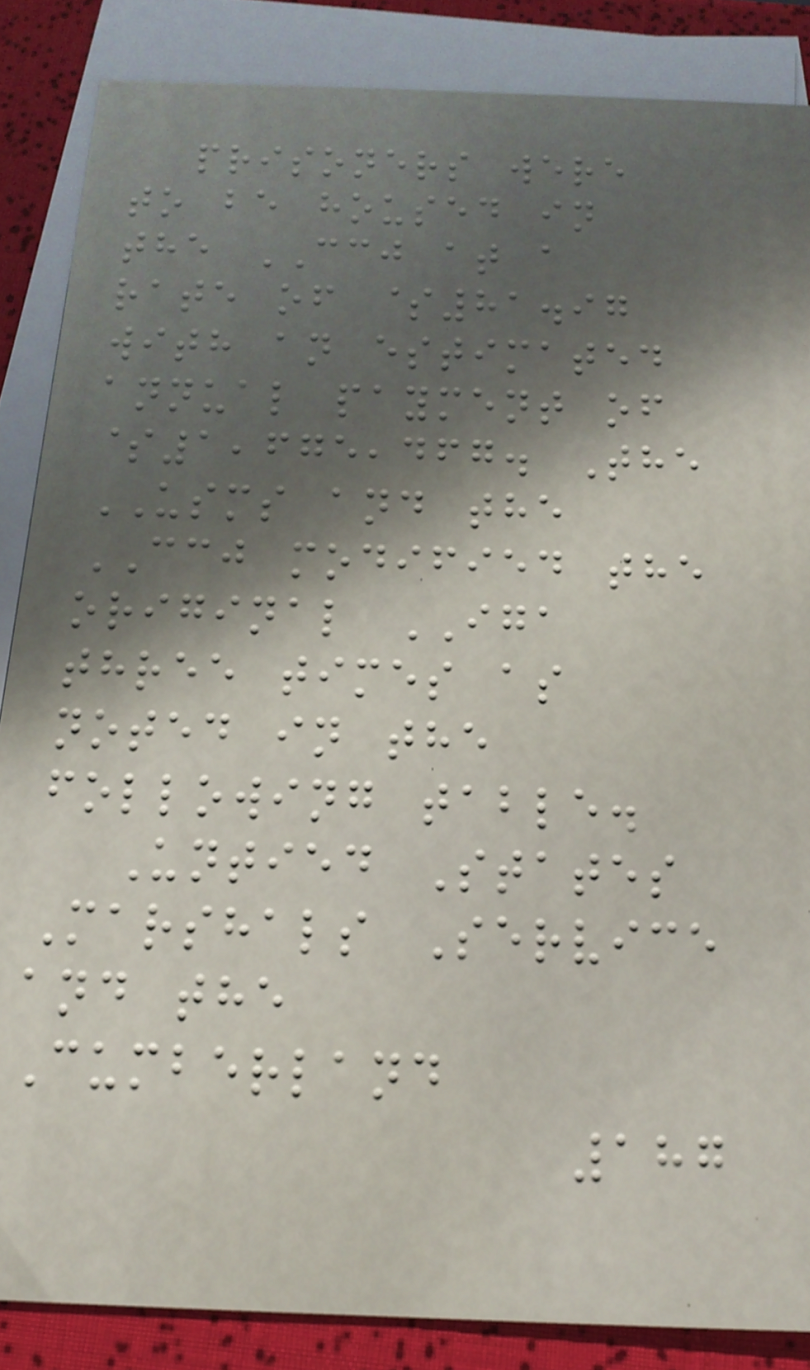prisoners were
to be housed in
the CCJ at a
rate of $81.97
with an estimated
annual payment of
$1,675,467. The
USMS and the
CCJ modified the
original IGA
three times as
noted in the
following table.
Untied States
Marshals Service
and the
Cumberland
187
